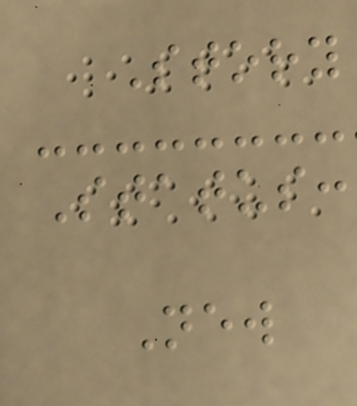Story
Status:
New
